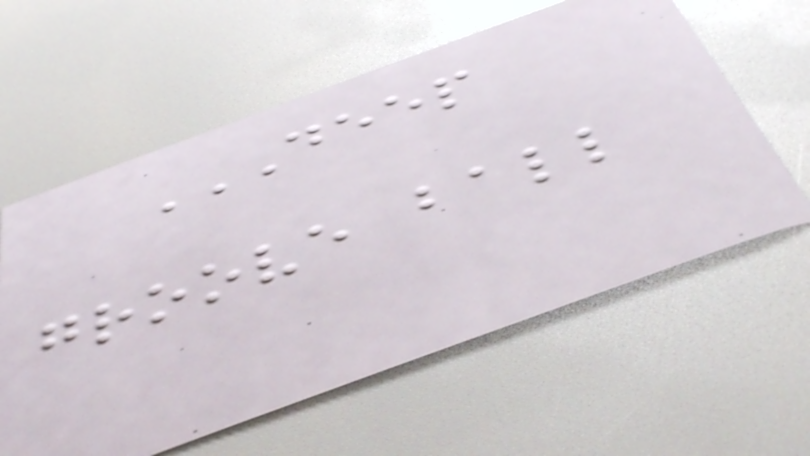DEEP
GROOVE BALL
